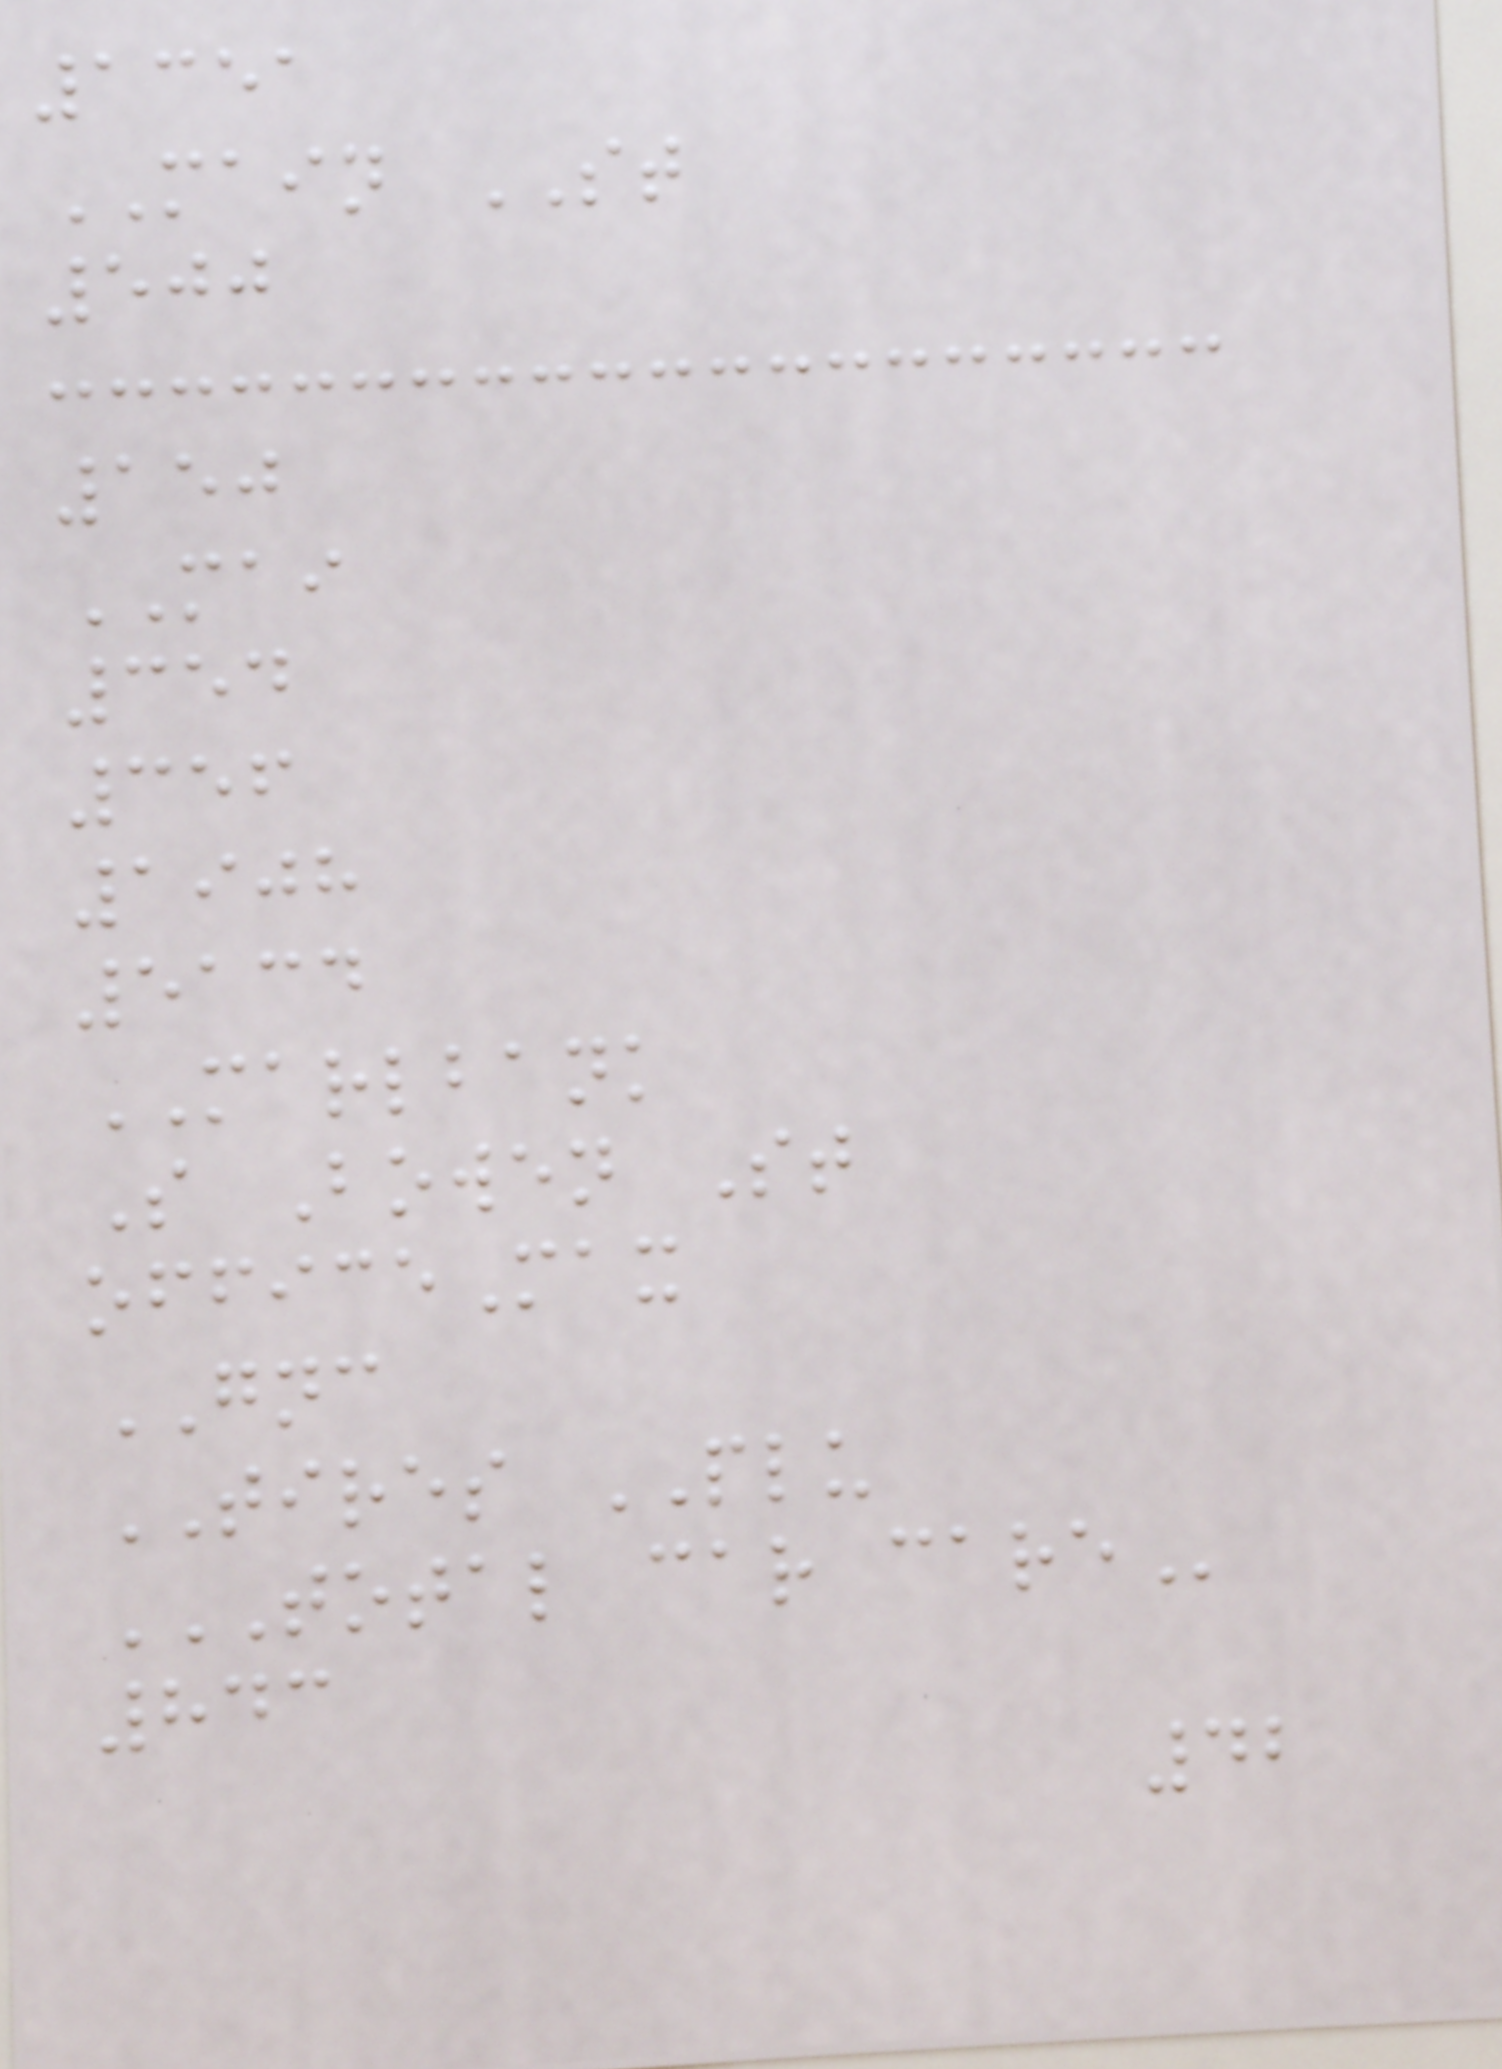1351
MAIN ST
500
150
MAI
354
356
1908
5134
MARLBANK
S Bowen St
officeMax
GNC
TIRES PLU
TOTAL CAR CARE
843
42
